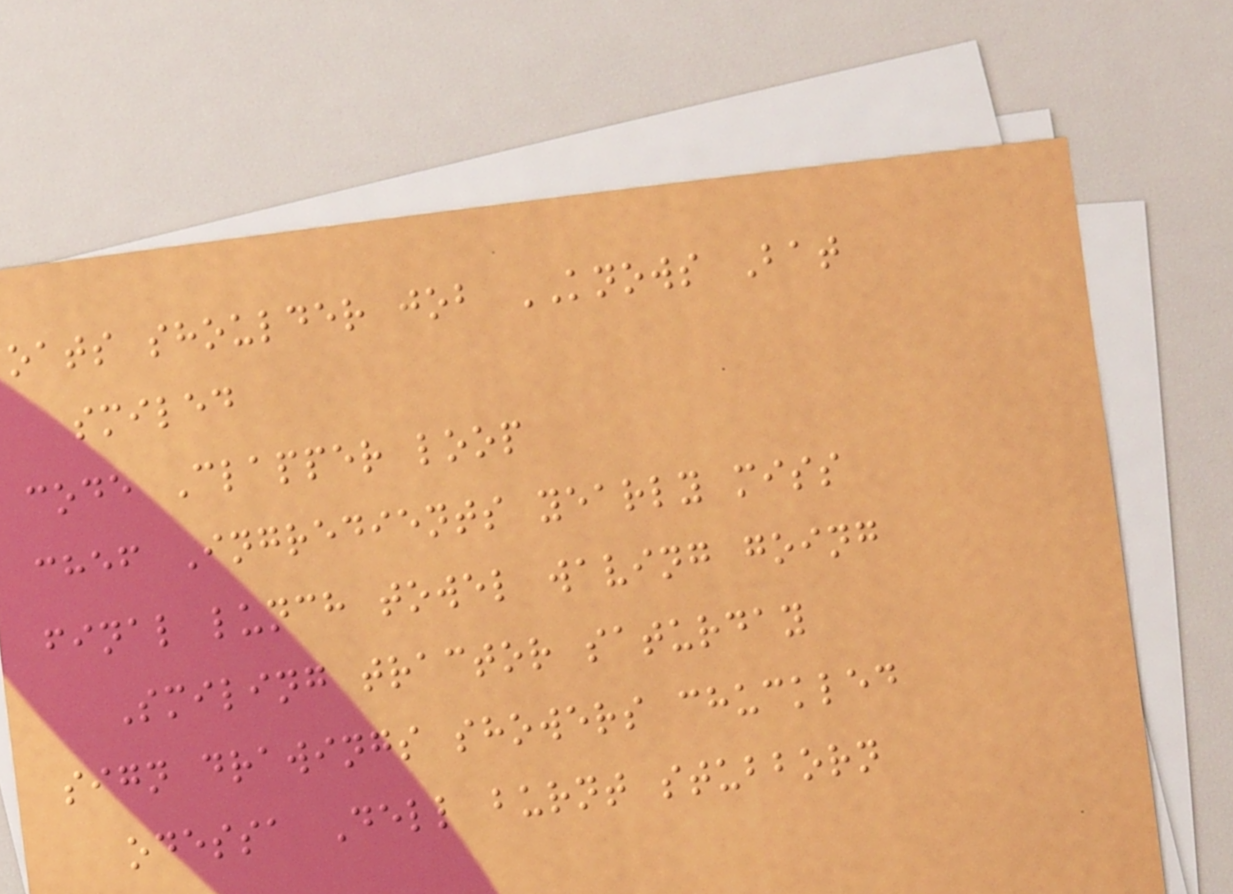oats shoulder job KNOWS Bat
smiled
code Clapper loop
chef Ingredients yearly miss
final lunch towel waving going
Smiling tractor saturday
sign drawings showers chuckled
odessa Dell burnt stubborn
